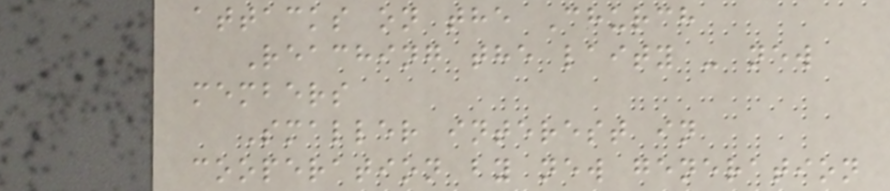attacks on the Church
Reaching the laity - new
members
Smaller interest in
cooperation by new generation
